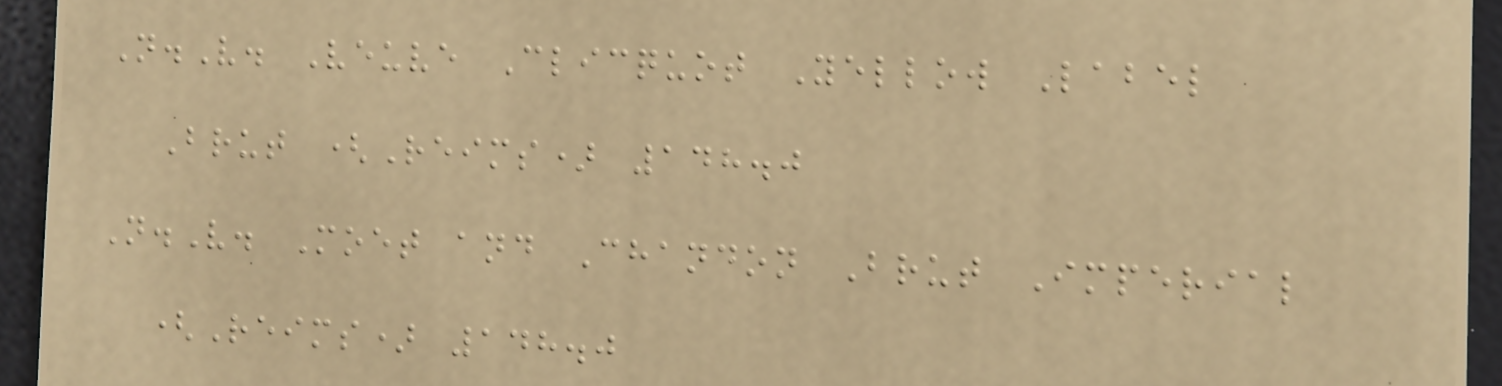N.V. Veuve Clicquot Yellow Label
Brut (Reims) 148.0
N.V. Moet and Chandon Brut Imperial
(Reims) 148.0
